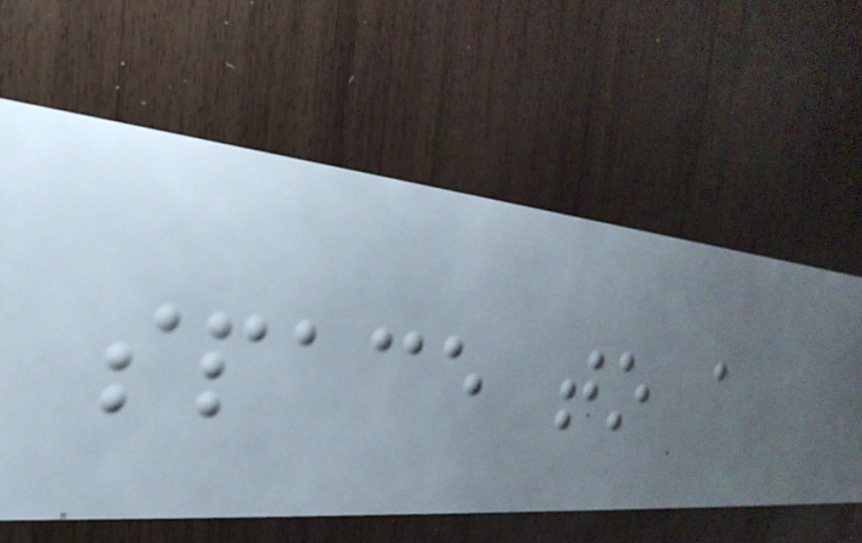space to a
